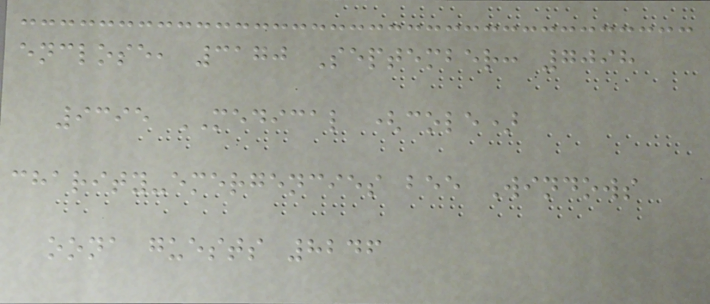enclose, 3170 September: 7098
9395 MEDICAL (cole)
charity-emergencies bee Windows
oona guests 8246
